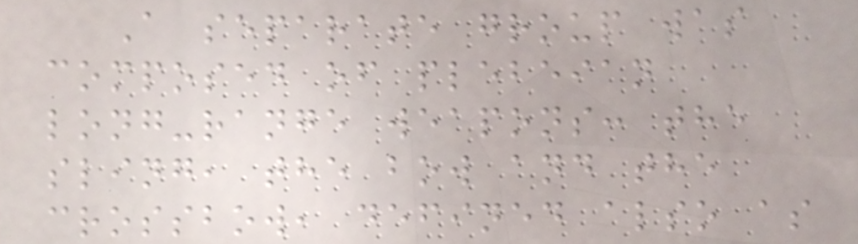A separate group was
composed of plebeian
long-range weapons: the
sling, the bow and the
crossbow, defined also as
